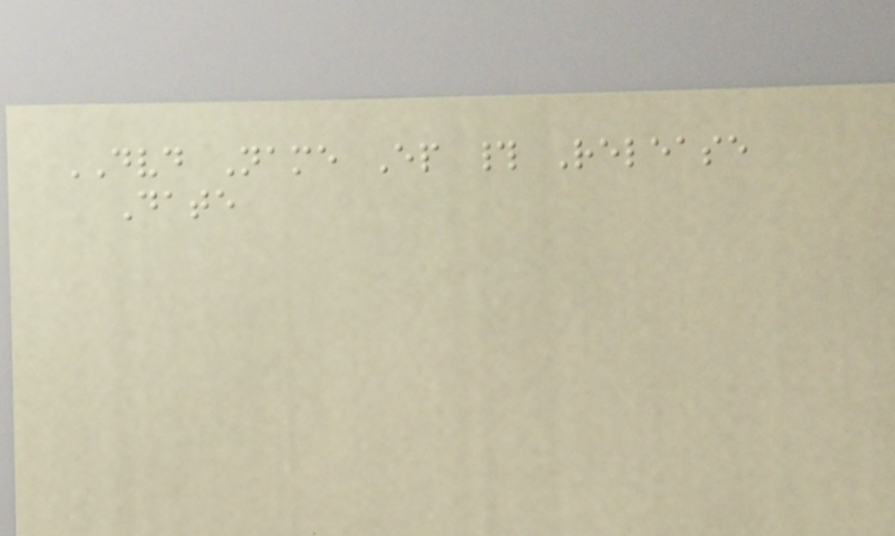DVD Name Ep # Release
Date
